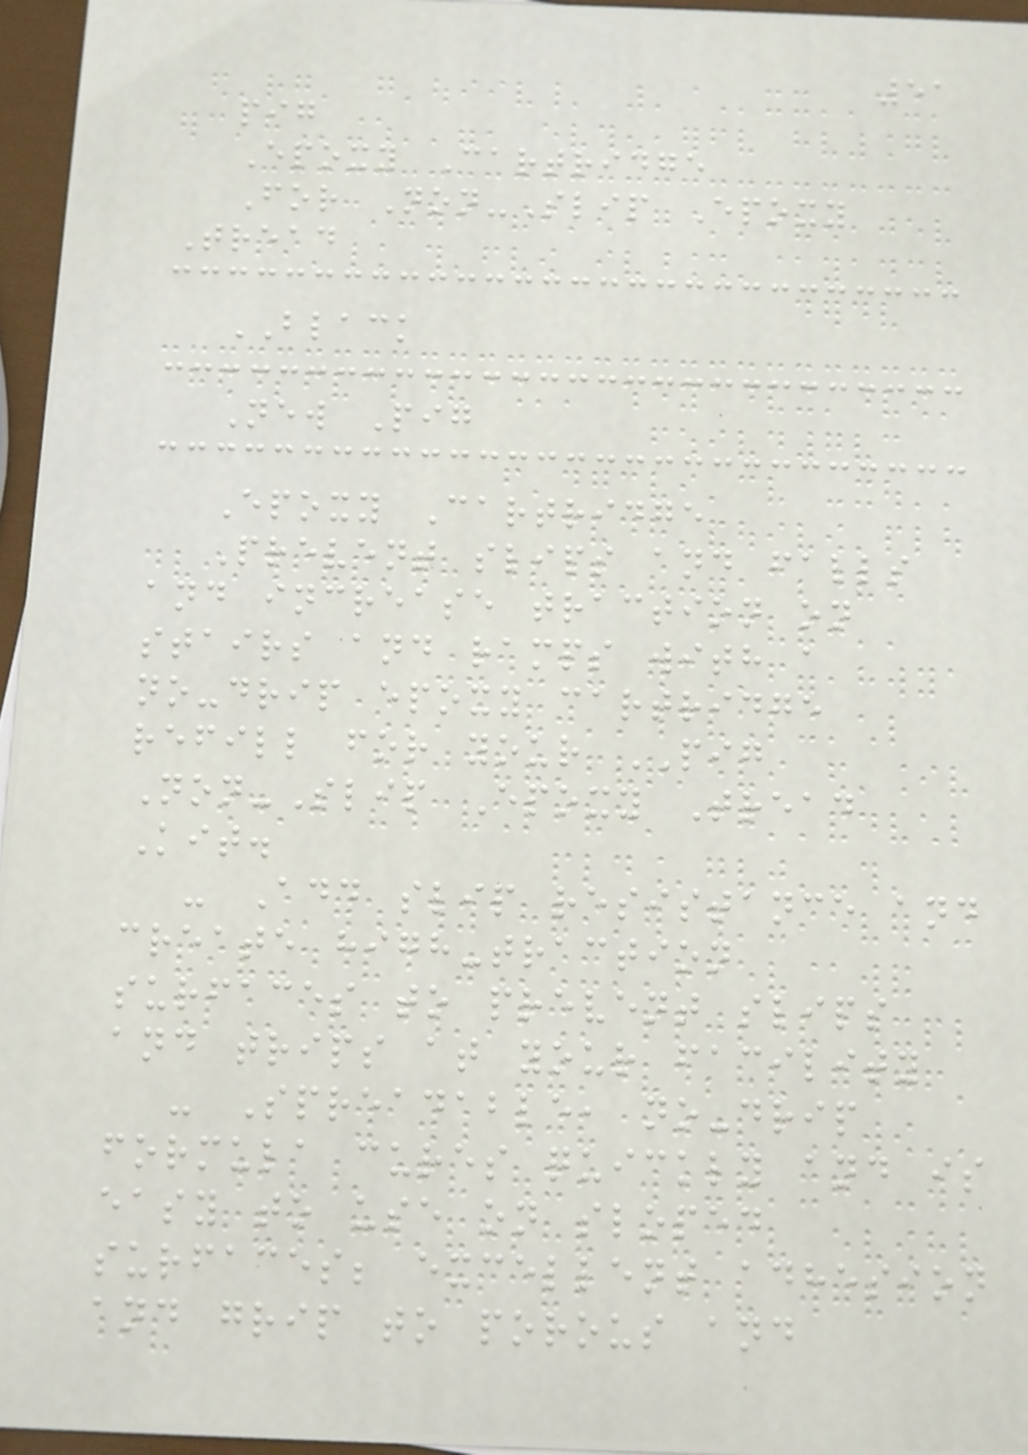51
pig
Epoxy Cartridge
For Non-Slip Epoxy
Tread
BLACK
New Pig
Epoxy Cartridge
Prevent slips and falls
and increase traction on
stairs and ramps with a
no-drip epoxy cartridge
refill for your PIG
Non-Slip Epoxy Tread
Kit.
- Add slip resistance and
create high-traction
surfaces to prevent slips
and trips at your facility
- Spreadable, no-drip
formula cures quickly and is
easy to use on sloped
surfaces; excellent adhesion
and grip to porous and
